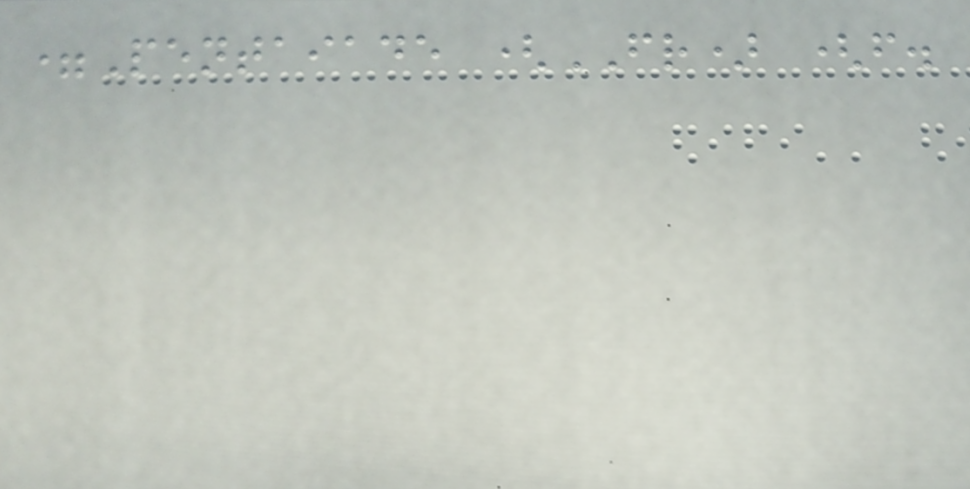=Pentaiade (FR) (f.
